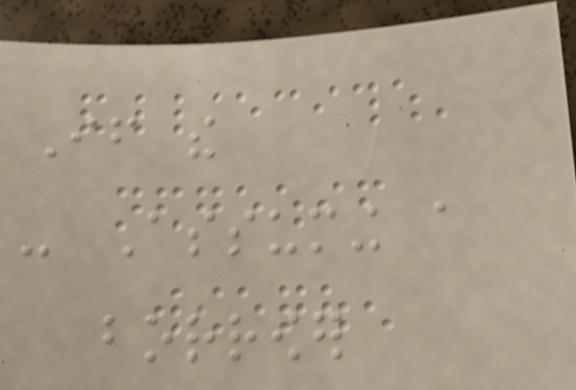If the
- Assuming a
borrower
